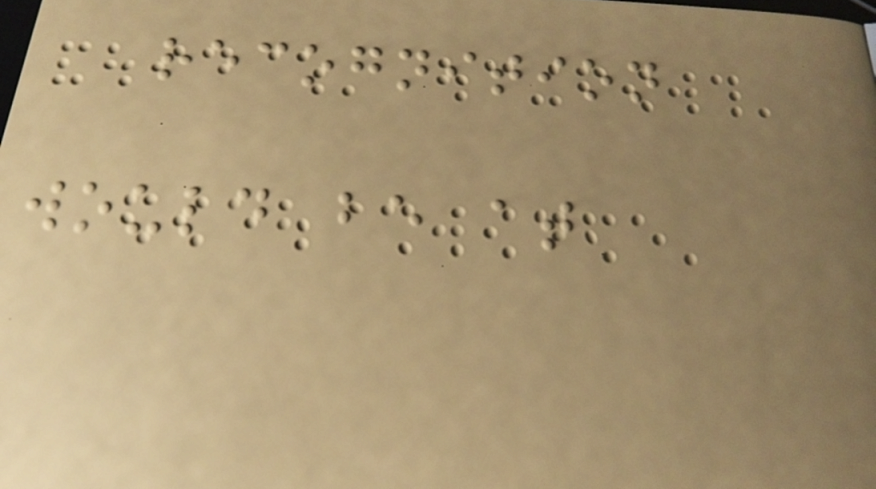recognition
would be at
